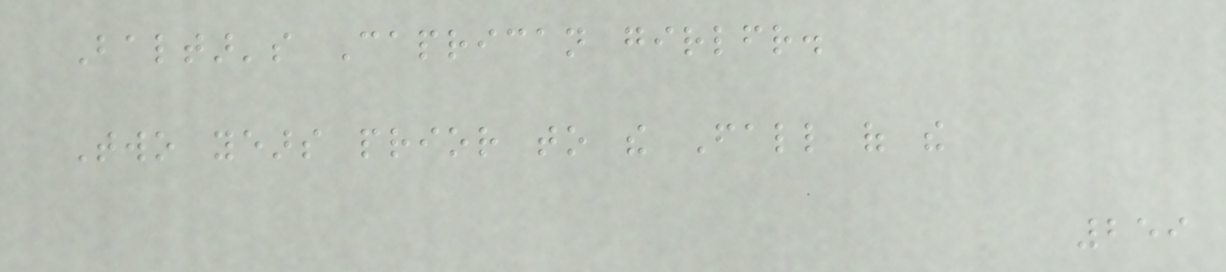Baltar's Caprican girlfriend.
Two years prior to the Fall of the
259
